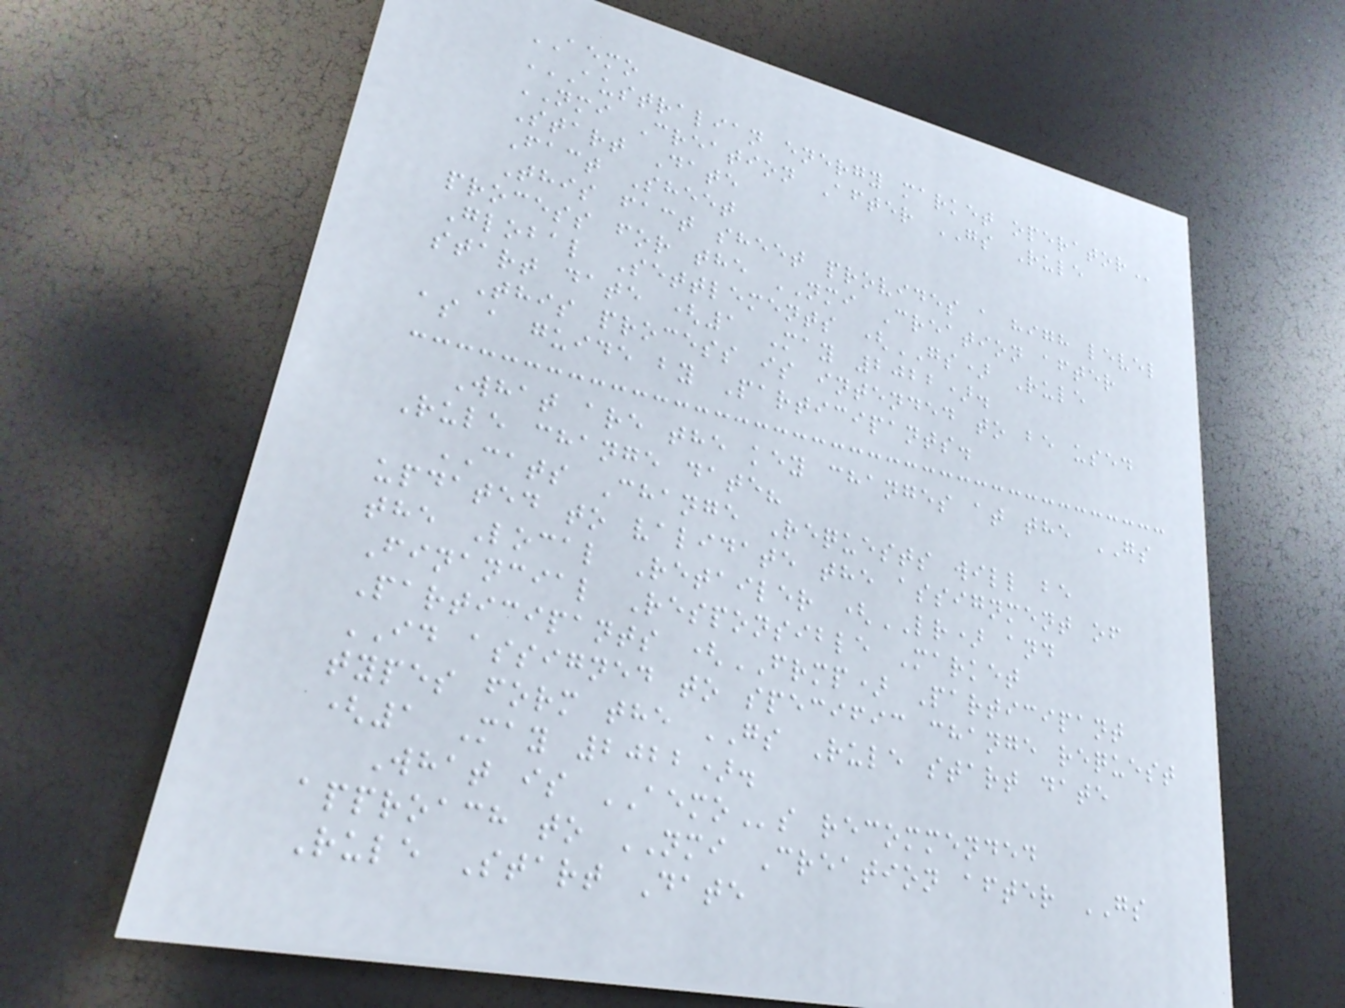AEMO
AUSTRALIAN ENERGY MARKET OPERATOR
NMI Creation After GS Rule
Start Date
Fact Sheet
This fact sheet provides a high level
process for the NMI Creation after
Global Settlements (GS) Rule
start date (1 May 2022).
This process is intended to be used
as a guide by Participants.
What are the key changes at the GS
Rule change date?
CATS Change Requests will be
updated to validate the assignment of
the Local Retailer (LR) and
Financial Responsible Market
Participants (FRMP) Participant
ID assigned to specific change request
types form the GS Rule start date
(1 May 2022).
What is AEMOs recommended
approach to NMI Creation after GS
Rule Start Date
